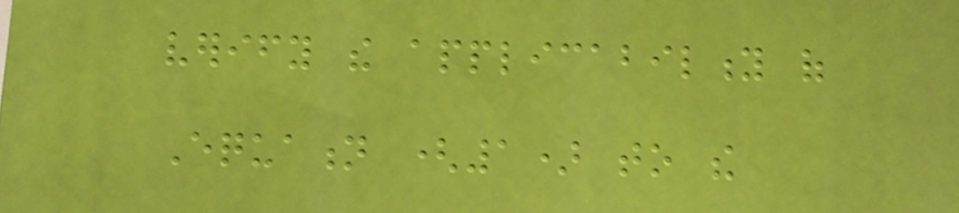verify the applicability of
Equation (1) to the
